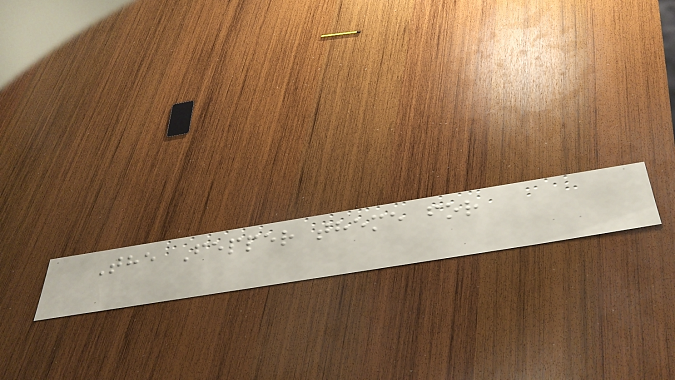The Fepper theme for
